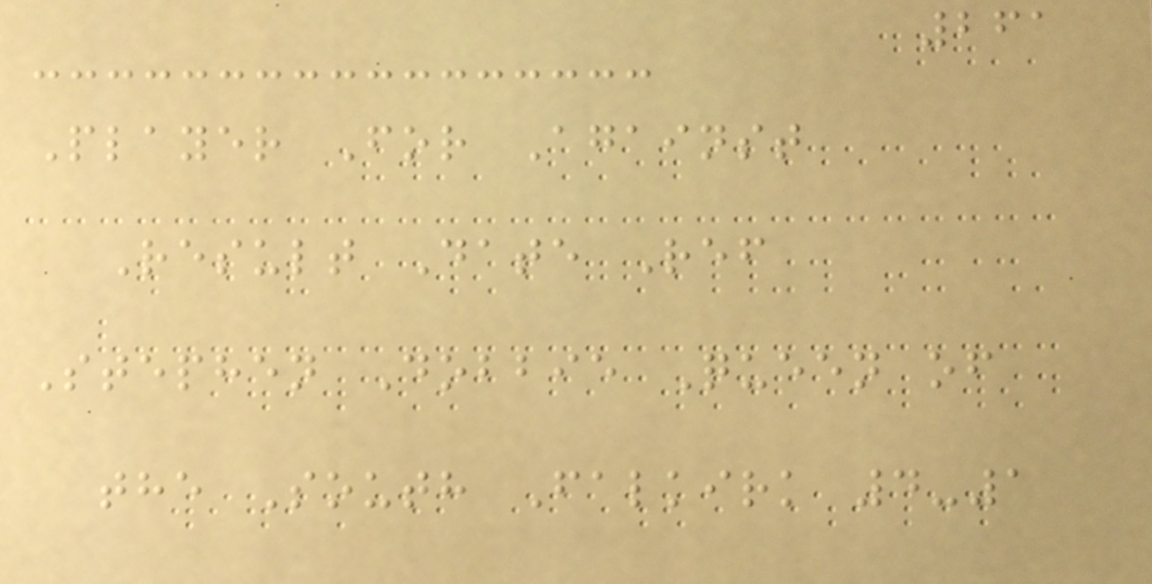261
Player For Against
Result Date Ref
Stephen Dobbie Queen of
the South Falkirk 4-1
